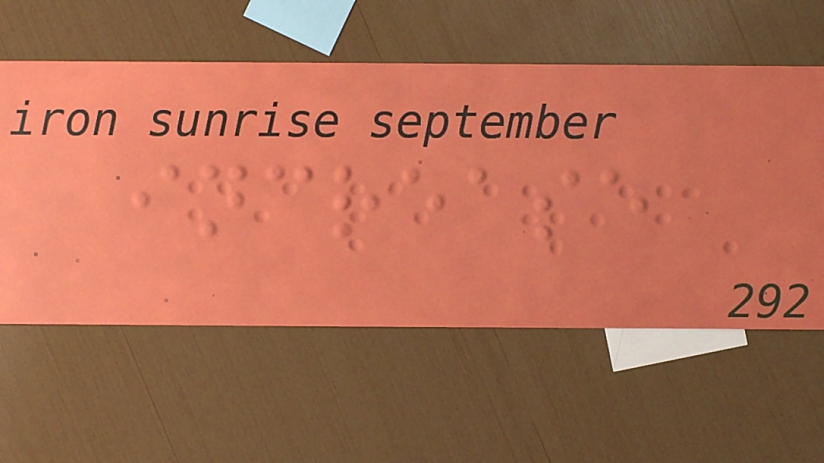increase
